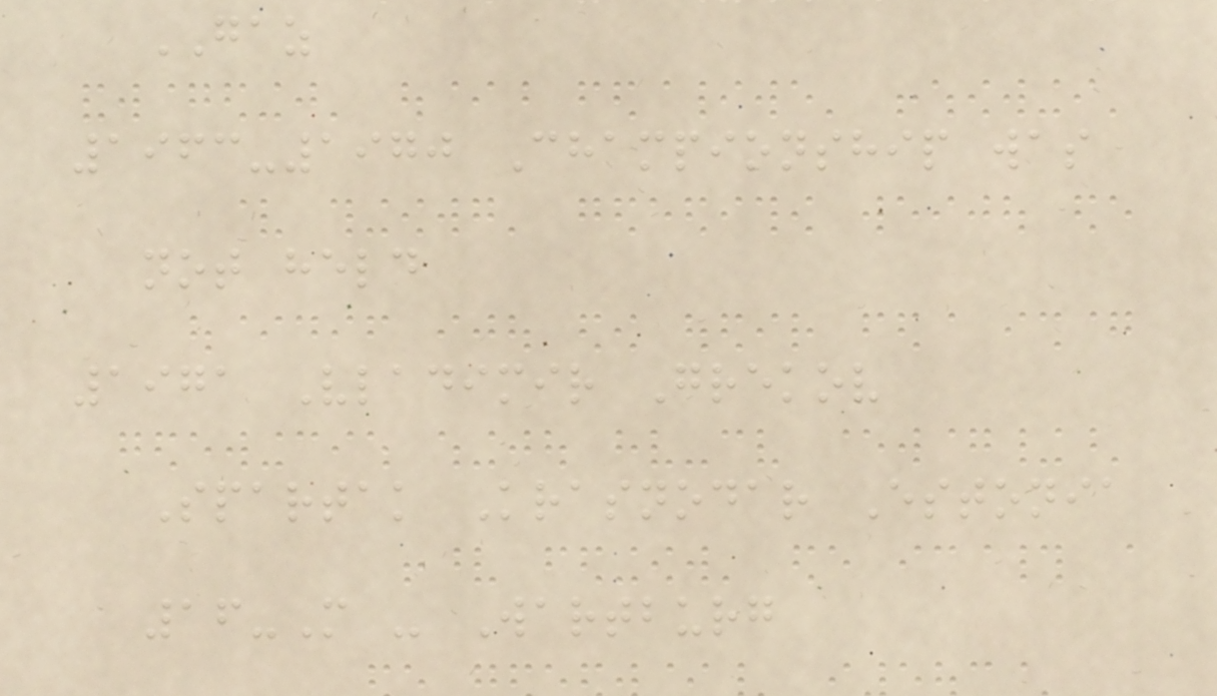GAZ
1963-1970 Championship was
not held
1971 Vladimir Grekov
Spartak Krasnodar Estonia
16-M - Wartburg
